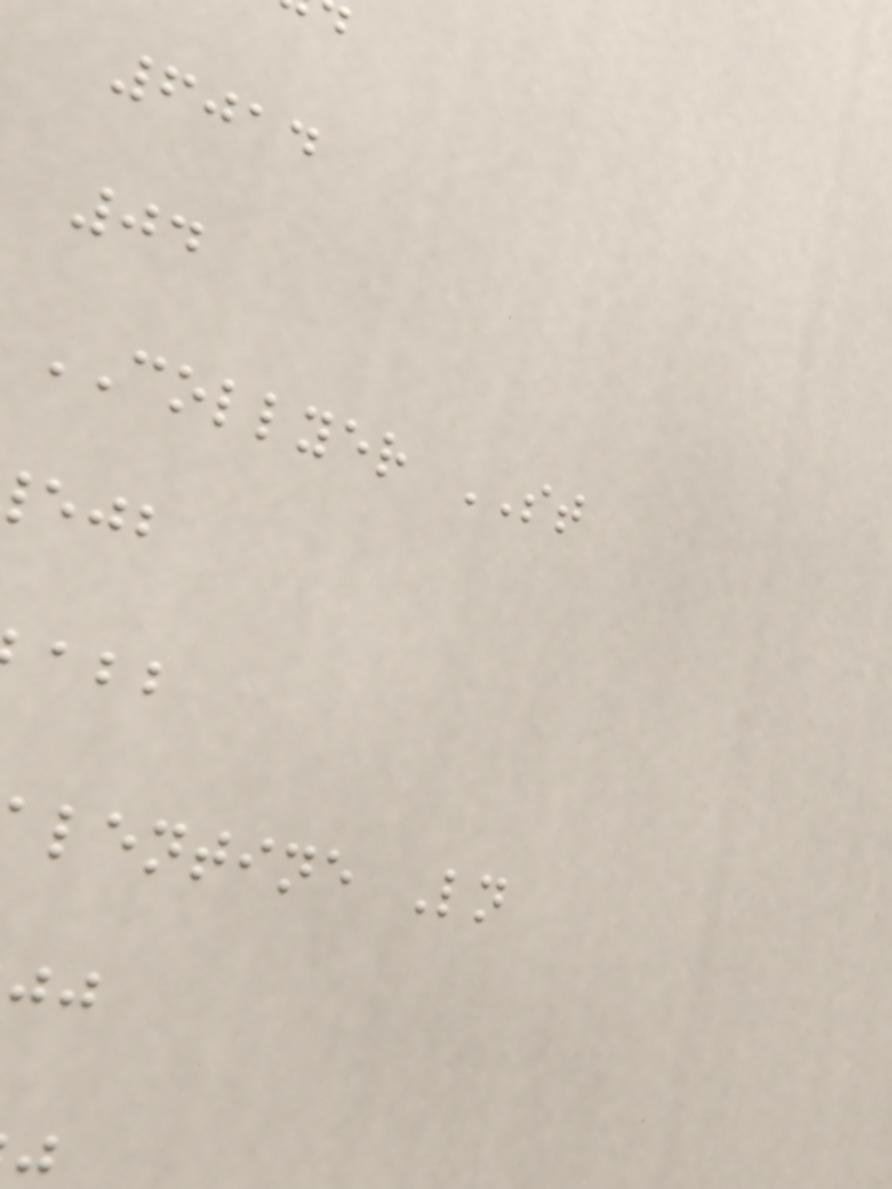6014
04
COLLYER ST
lentine Ln
